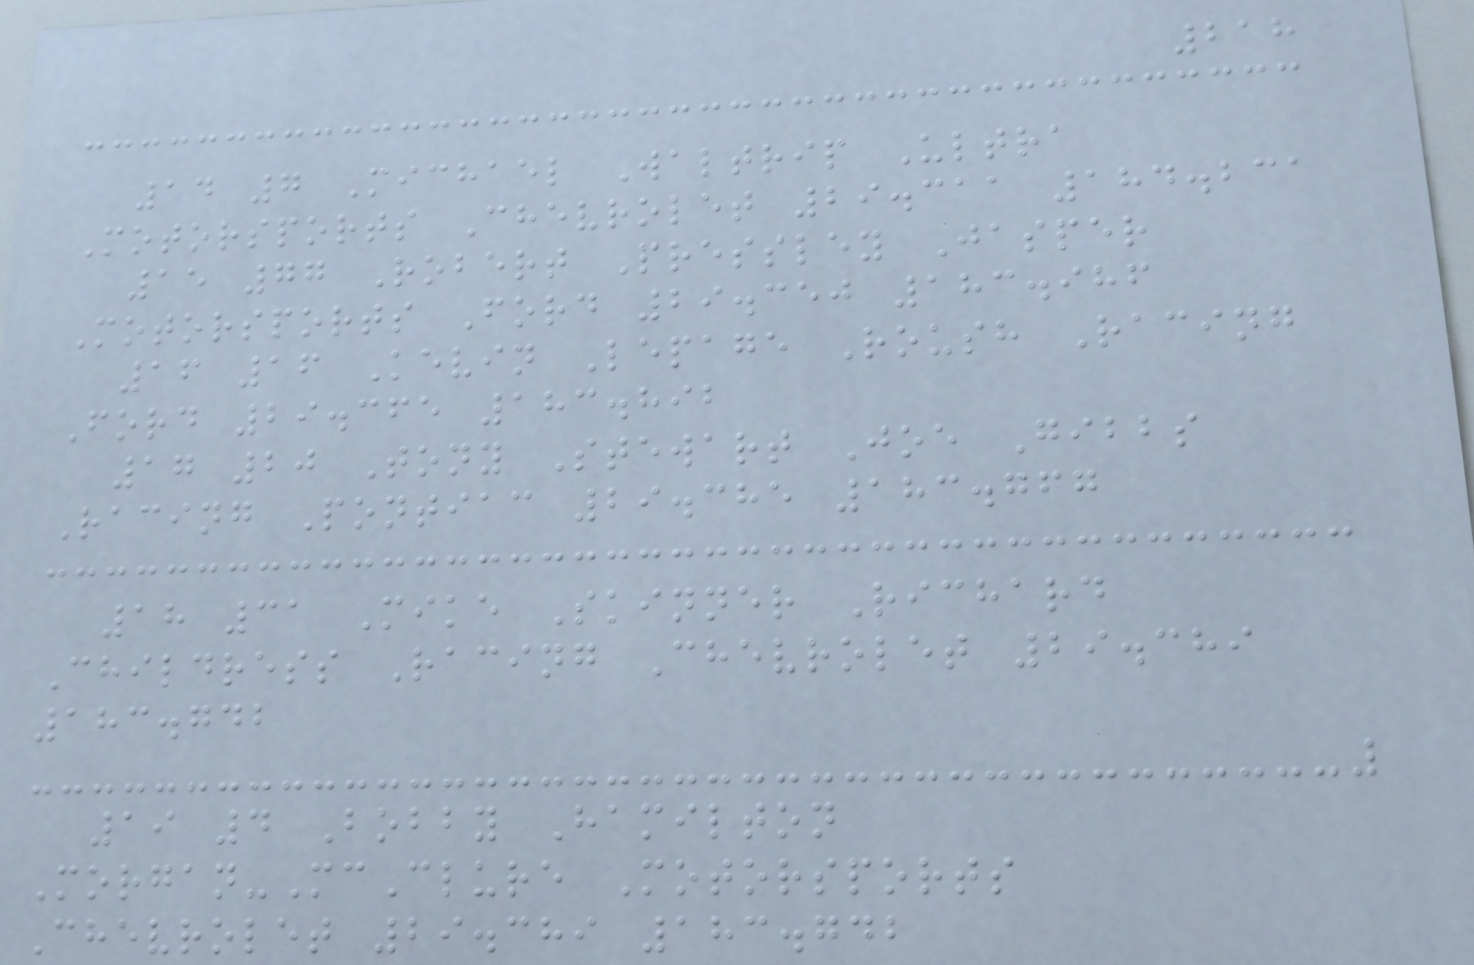218
14 7 Michael Waltrip Ultra
Motorsports Chevrolet 29.311 184.231
15 77 Robert Pressley Jasper
Motorsports Ford 29.350 183.986
16 16 Kevin Lepage Roush Racing
Ford 29.365 183.892
17 20 Tony Stewart Joe Gibbs
Racing Pontiac 29.385 183.767
18 31 Mike Skinner Richard
Childress Racing Chevrolet 29.389
183.742
19 4 Bobby Hamilton
Morgan-McClure Motorsports
Chevrolet 29.389 183.742
